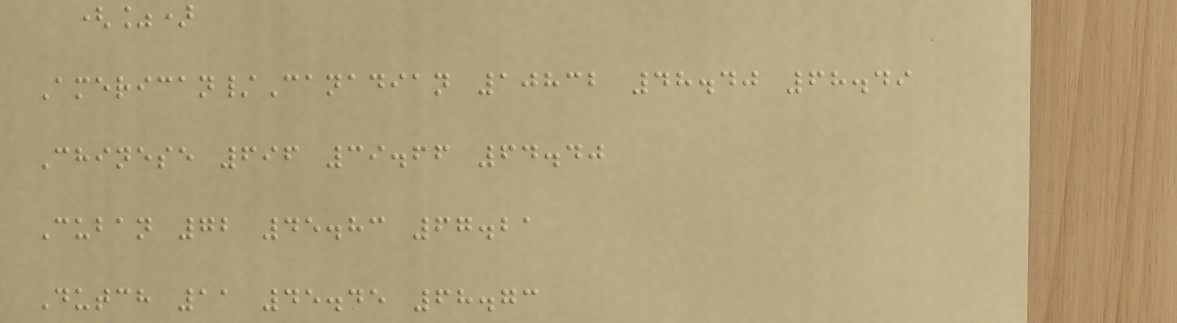(%)
American/Canadian 10832 48.40 68.49
Chinese 696 39.66 64.40
Cuban 72 45.83 67.21
Dutch 11 45.45 68.73
